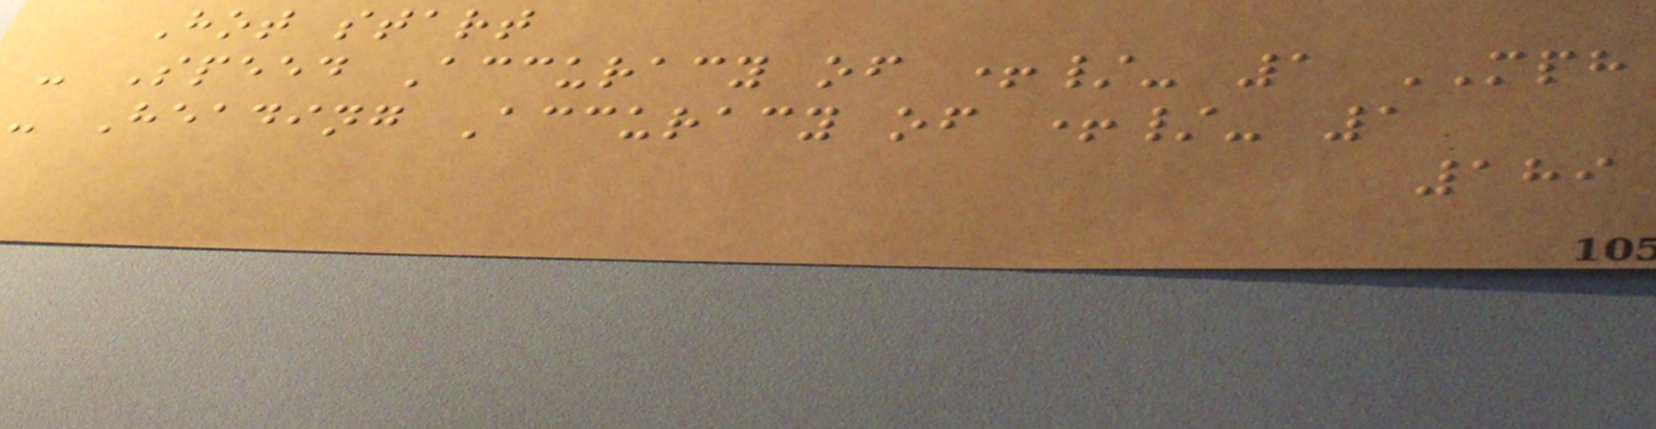Hot start
- Speed Accuracy of +/- 1 MPH
- Heading Accuracy of +/- 1
189
